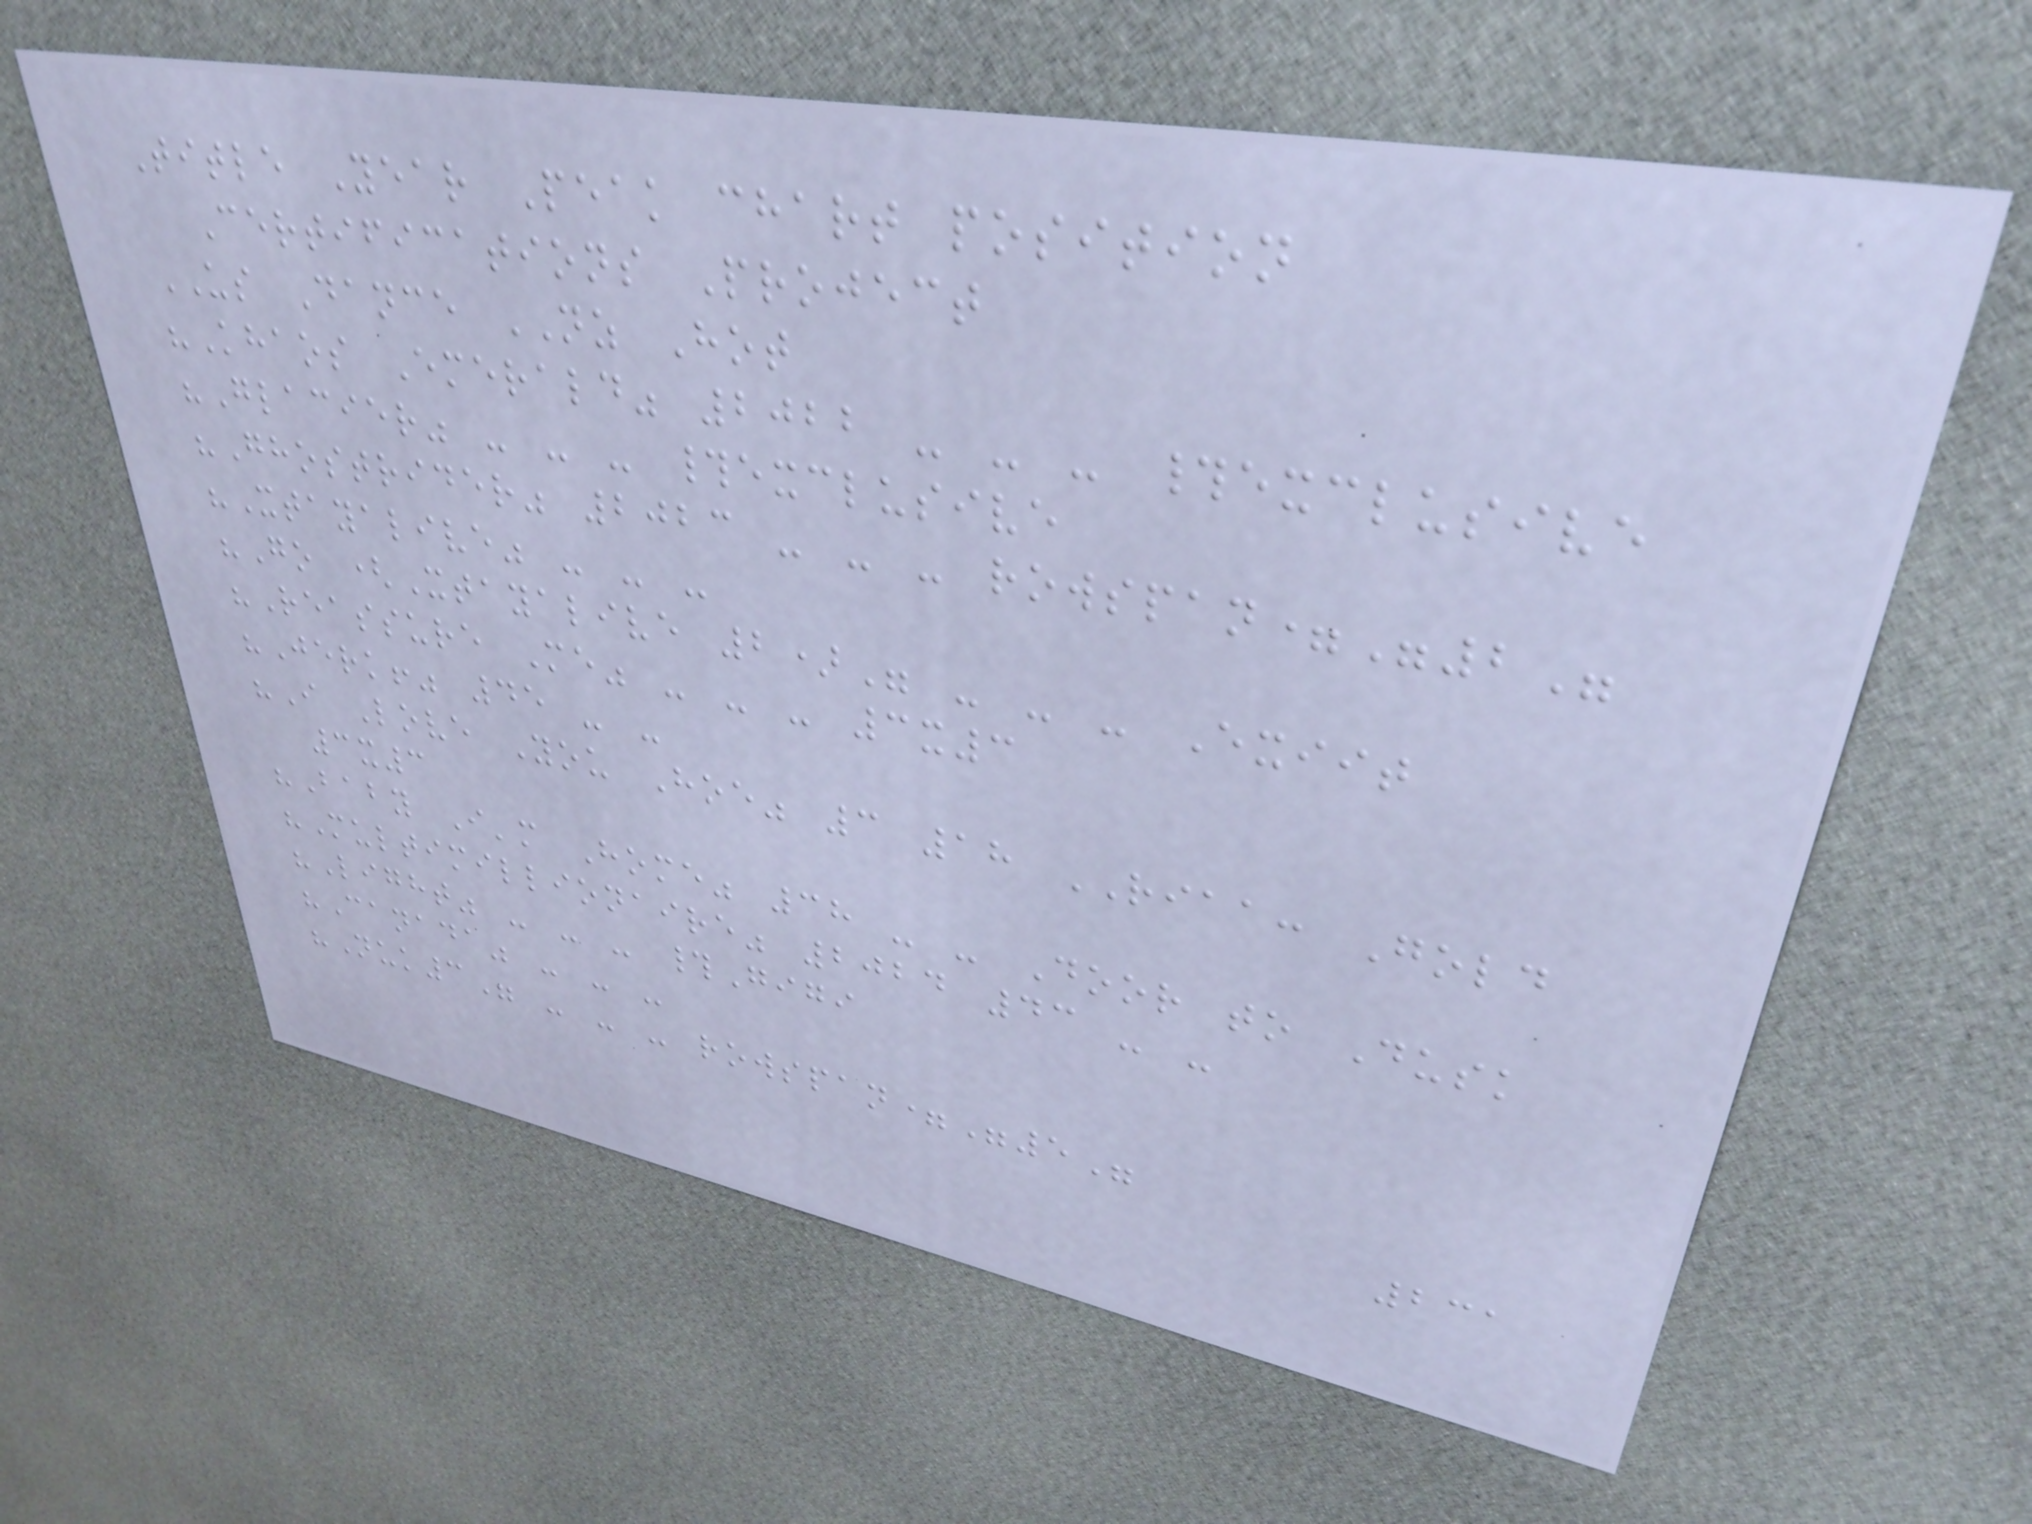Title Year Peak chart position
Certifications Project
US Dance NZ Hot
"Khaos Emerald" 2022 - - - #exclusive
"Glacier" - - - #exclusive
"Ghostrider" 2023 - - - rowspan="2"
"Xtayalive" - - -
"Go (Xtayalive 2)" - - - Exiit
"Reassure Me" - - - 3x3
"Jerk!" 45 - -
"I Love You Hoe" 3 18 RIAA: Gold
3x3
"Baby I'm Home" 38 - - Door to Dusk
"Multimillionaire" 2024 43 - -
"Light" - - - #Gigi
"Canada" - - -
"Nuk3" - - - rowspan="5"
231
